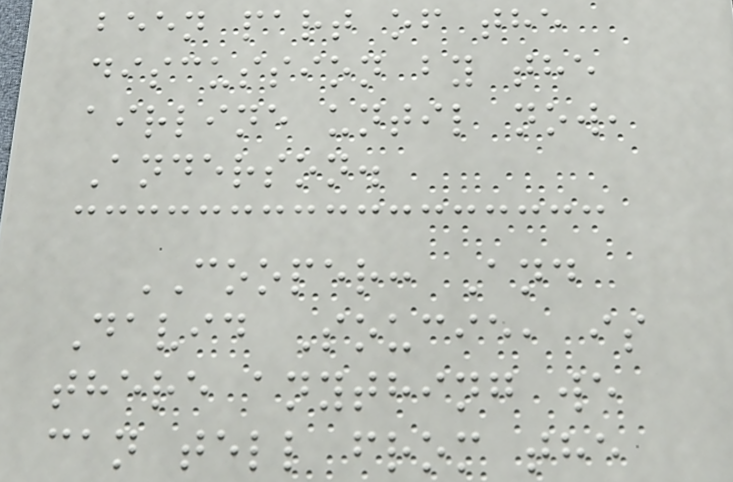been part of the
discussion by the
airline until now,
Anderson.
COOPER: And
David Soucie, is
there anything we
can tell from the
